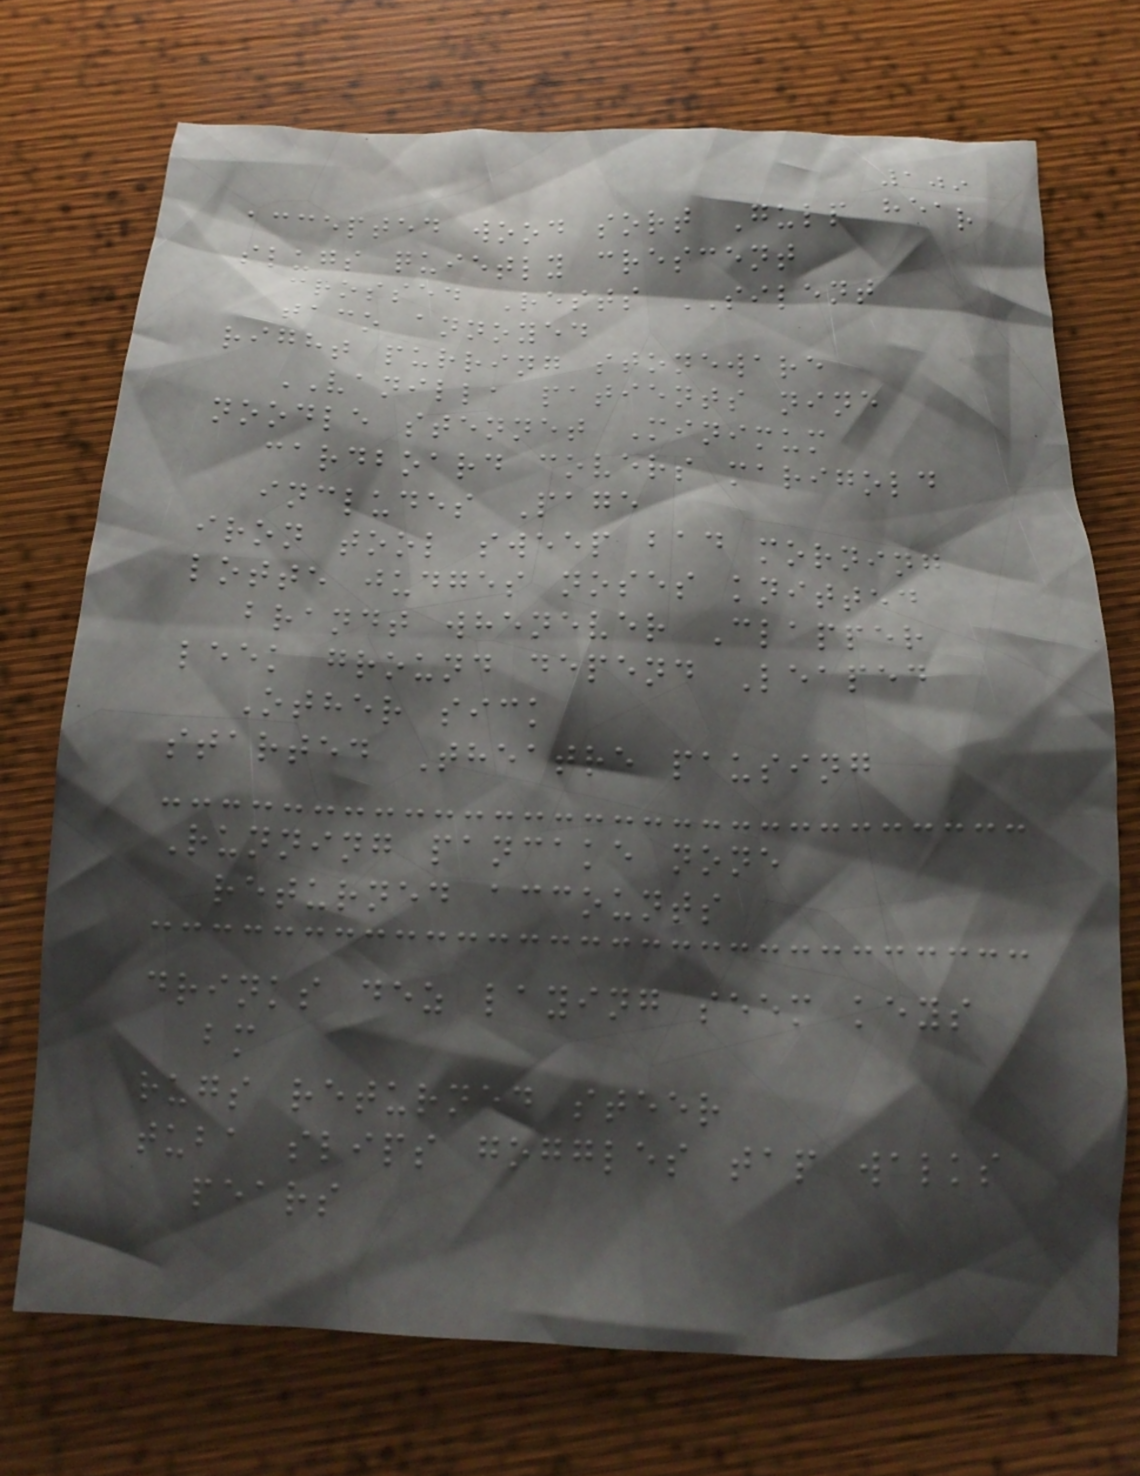109
accepted wood sort Gulp hear
slugs quietly crescent
crossed Rests SILENT
taco annoyed
right purring stoneware
VANILLA patients nine
noodle stennet Minimum
cardboard covers marigold
includes Page
iron tool sweep bad morning
lotte judges noses knitted
brandt whenever Clapper
leek ground depend Leaped
Other sick
started Theatre pausing
Running pancake none
returned accounts
drinks dez laying seem keys
bm
rugs returned steer
tuba slips goggles tap walks
pears
